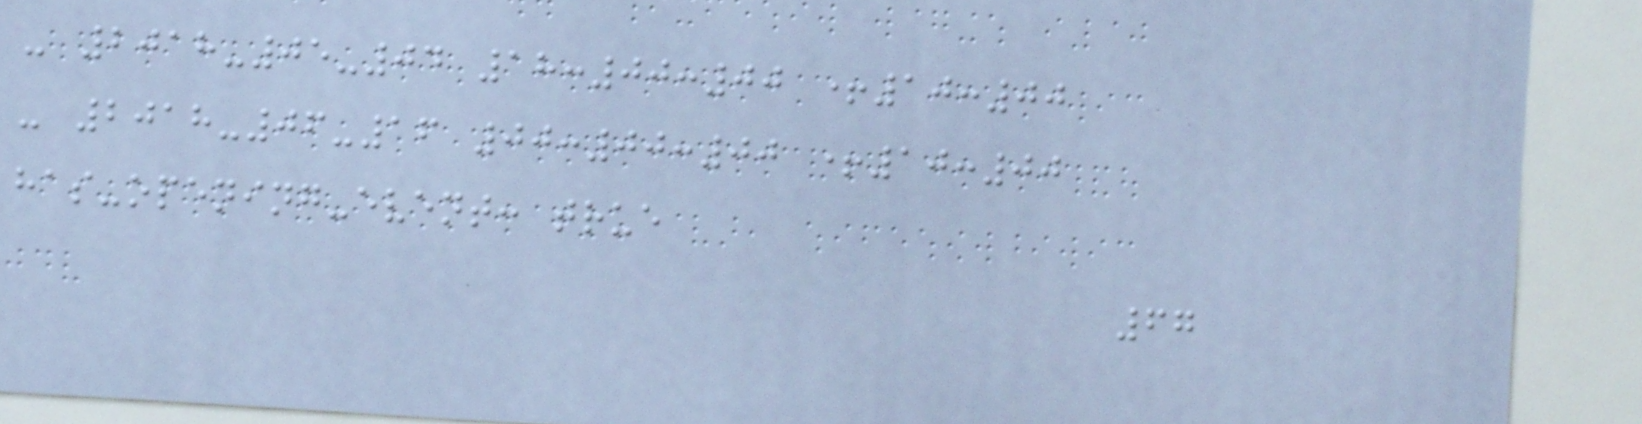- 2018-05-04 18:00:00 +10:00
- 2018-06-16 00:00:00 +10:00
has-opening-event: true
67
